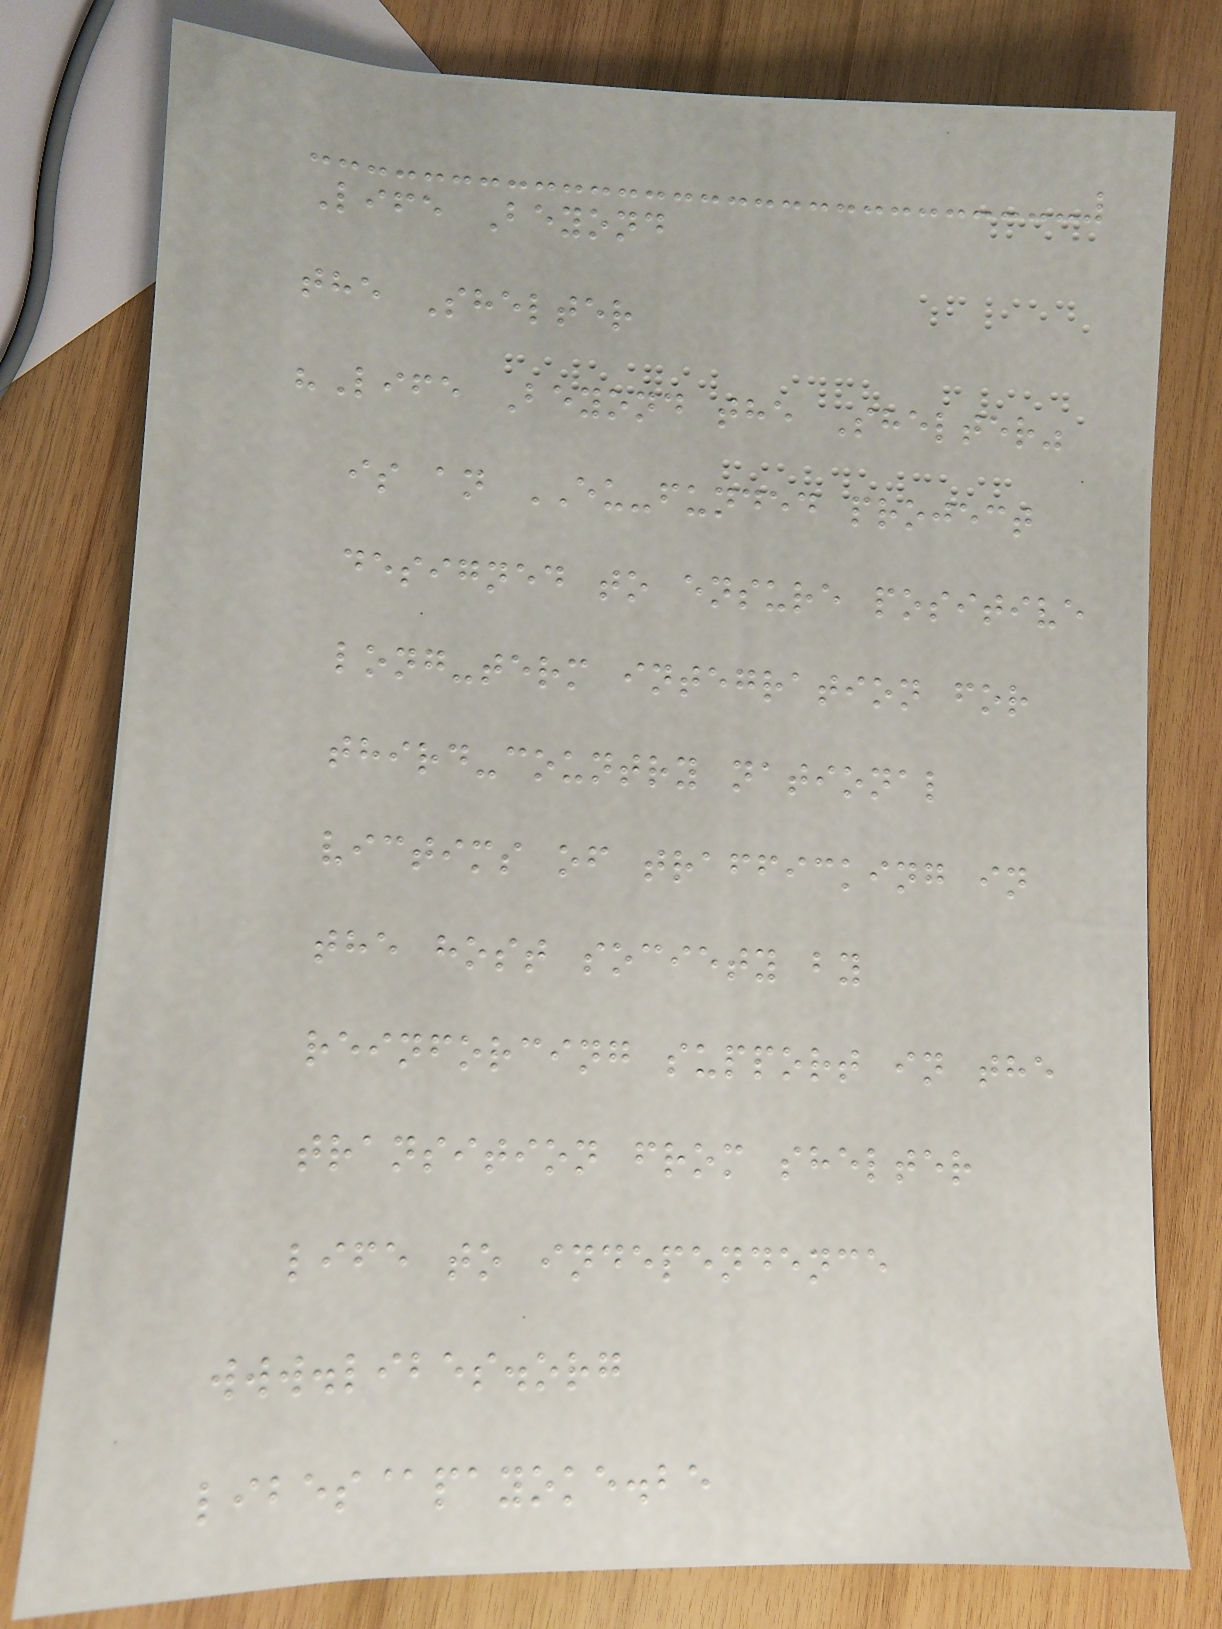Life Beyond
the Shelter
"Life Beyond the Shelter"
is an EU-funded project
designed to ensure positive
long-term integration for
third-country national
victims of trafficking in
the host society by
reinforcing support in the
transition from shelter
life to independence
www.libes.org
libes@payoke.be
